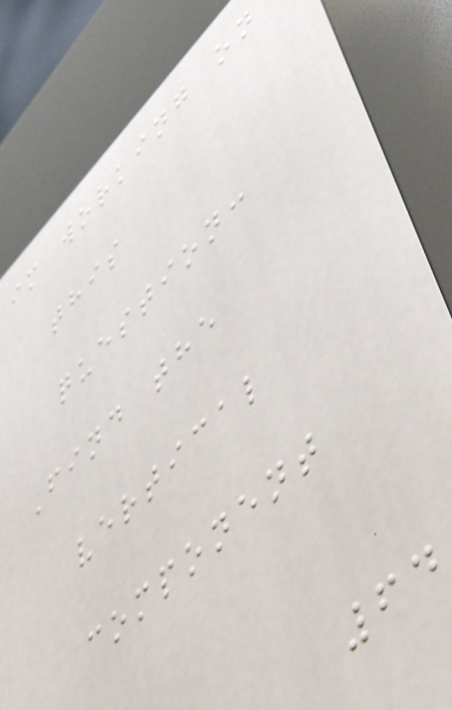im working on
this
question:
Find the
vertical
component
64
